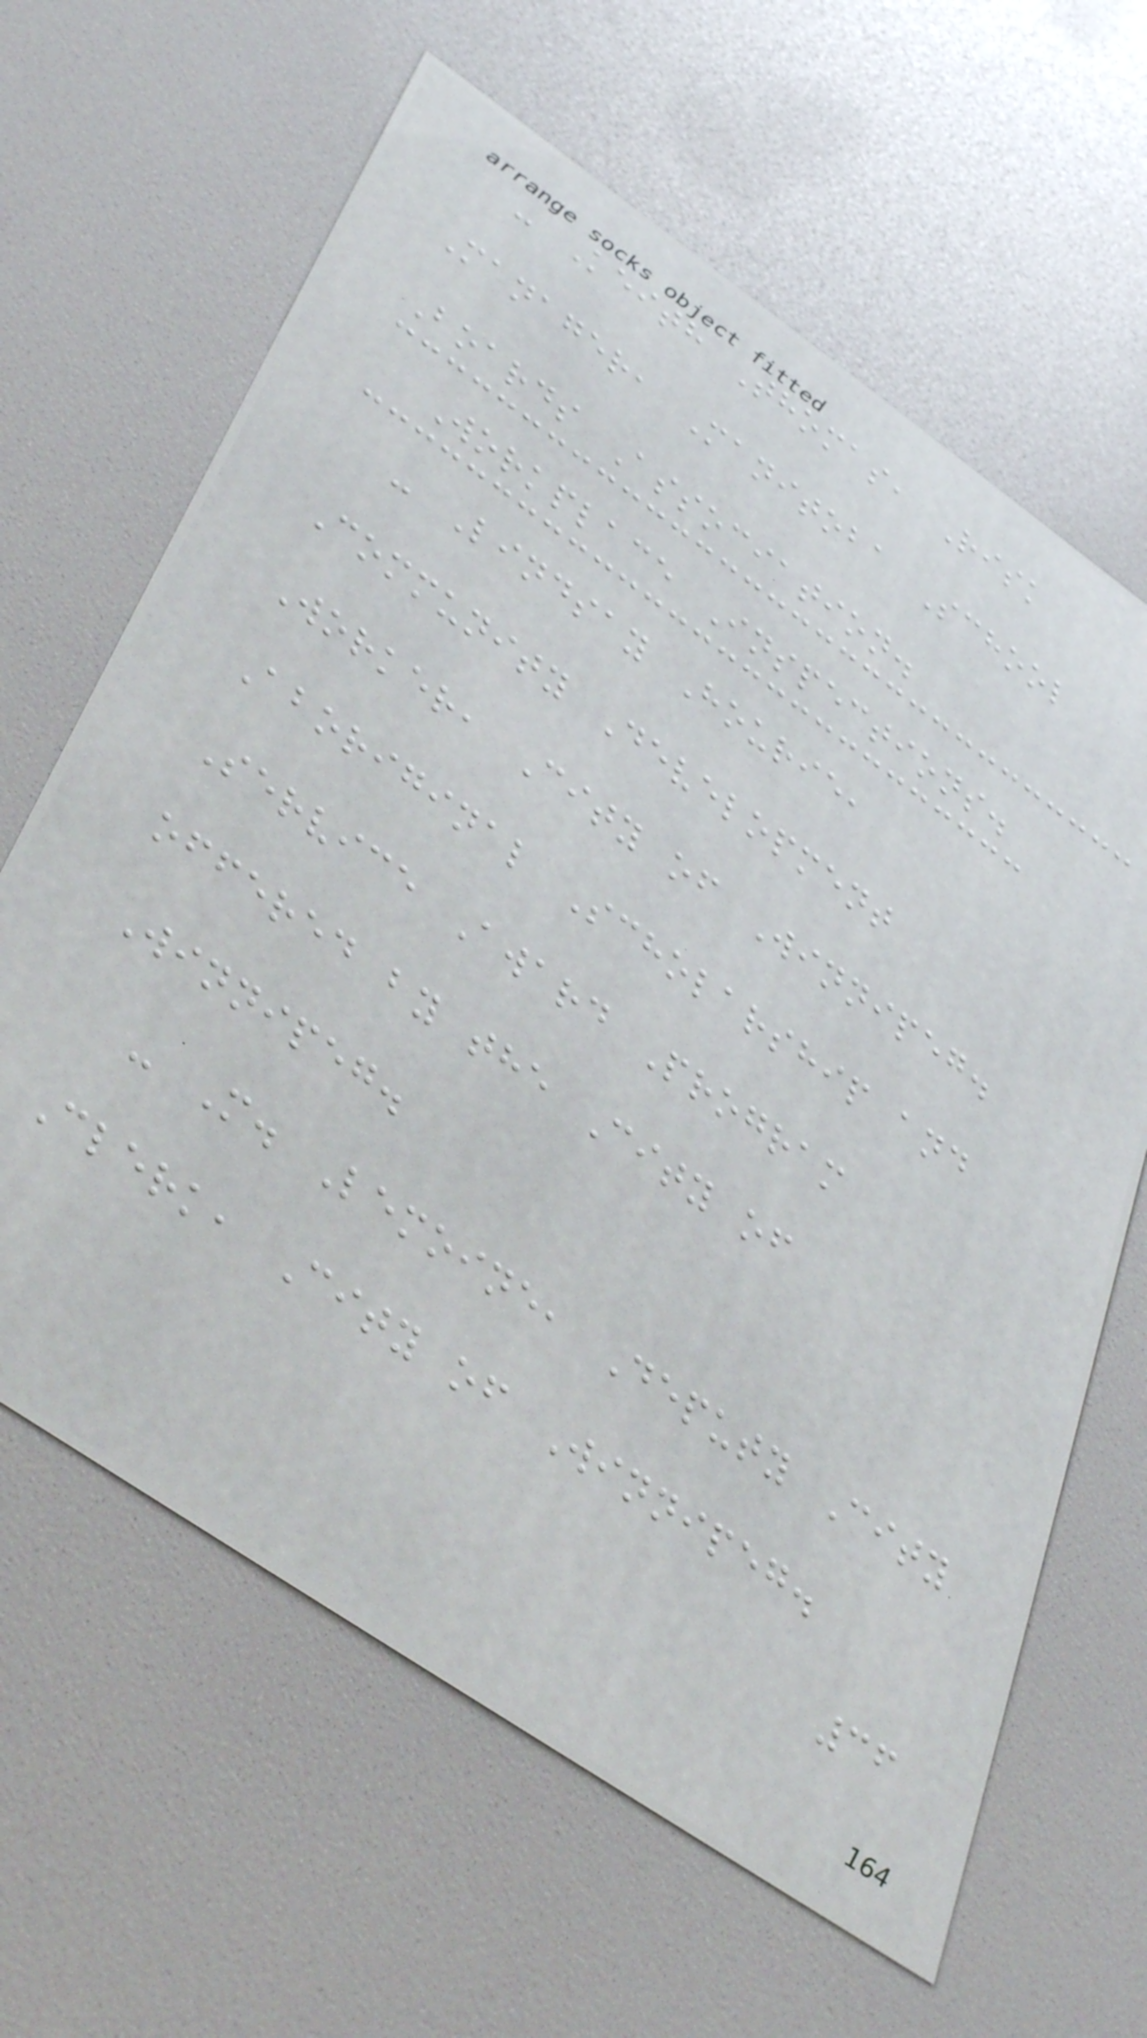- Keith Thomas, Risk
Manager, Manitoba School
Boards Association.
Workplace Inspections.
- Lindsay Hourie,
Community Development
Worker, City of Winnipeg.
Aboriginal Scholarship and
Service Award Program
offered by the City of
Winnipeg.
- M. Lemoine, Deputy City
Clerk, City of Winnipeg.
36
